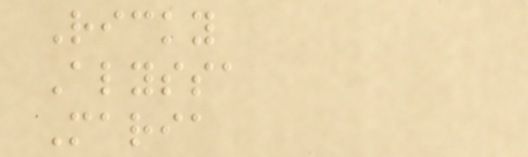Ricky
Alyssa
Maria
